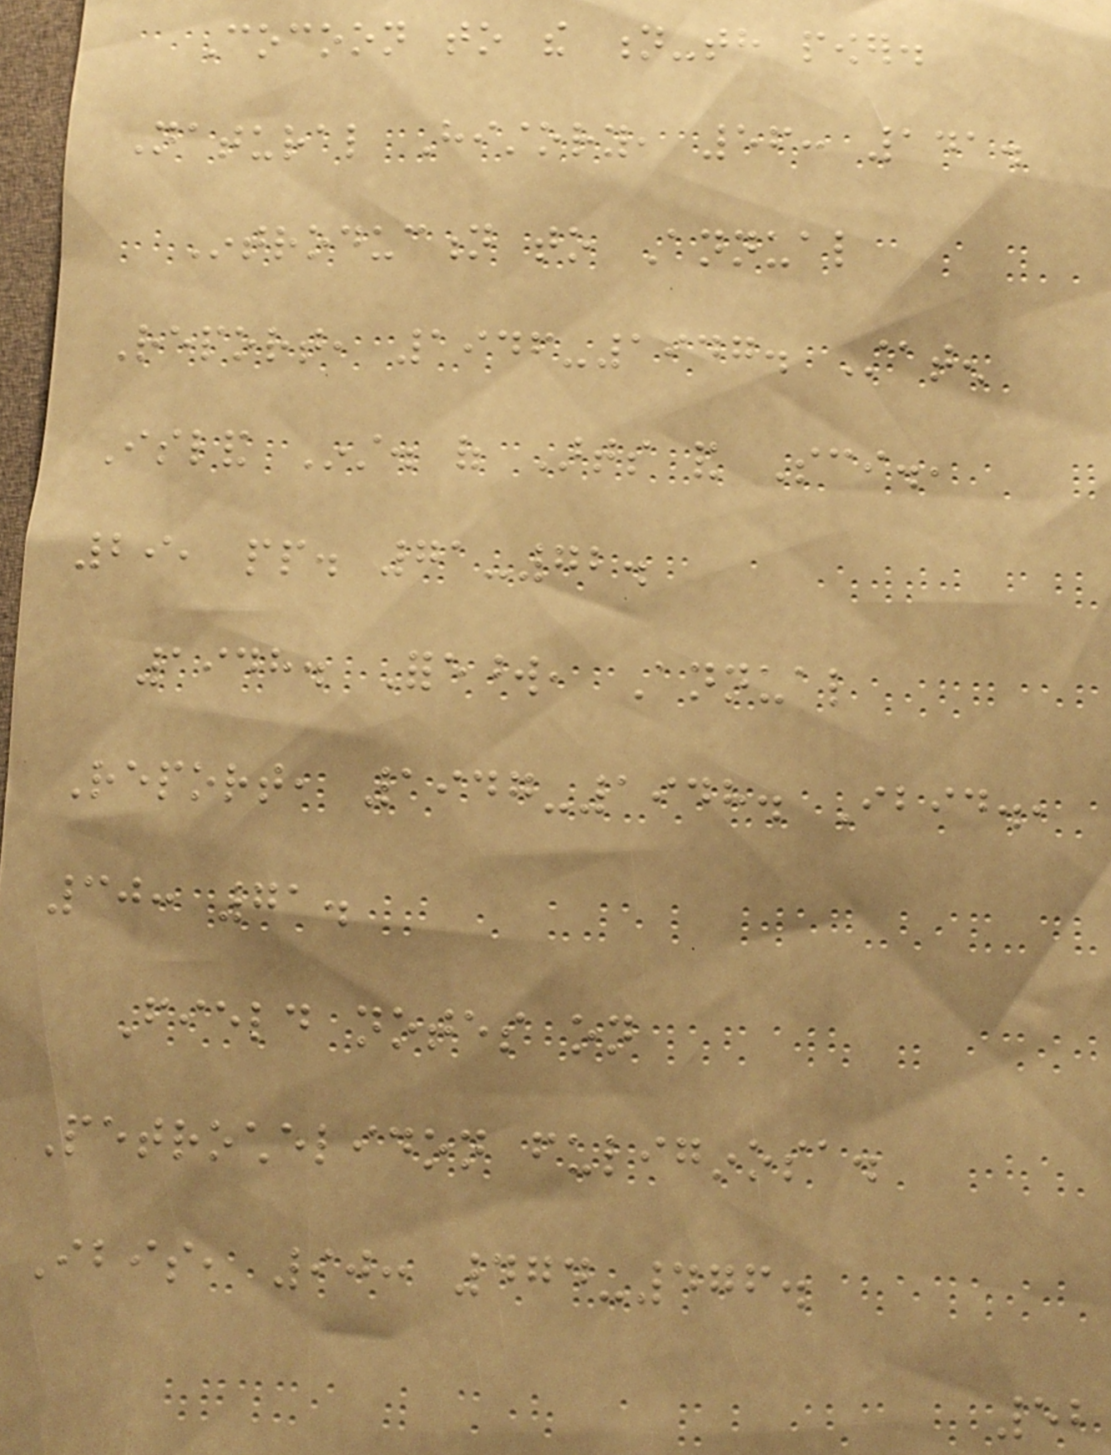Cocoon to the n-th power.
Natural History, 56: 141.
Introduction to Annual
Report, 1946-1947. Staten
Island Inst. of Arts and Sci.,
29, pp. 71-72.
1948. Foreword, Annual
Report, 1947-1948. Ibid.,
30: 71.
Field notes on
Petrochelidon fuliginosa.
Ibis, 90: 474-476.
52
